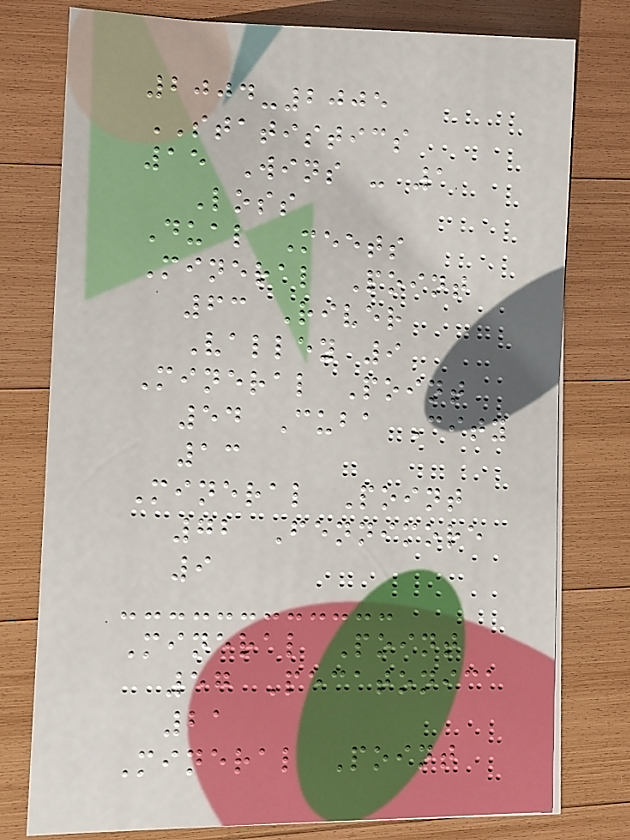2004-2005
STATISTICS
15 Wins - 1
Loss
Dual Meets
Mineral Point
63 River
Valley 9
Mineral Point
54 Cuba City
13
Mineral Point
72 Fennimore
9
Mineral Point
57 Pecatonica
21
Mineral Point
